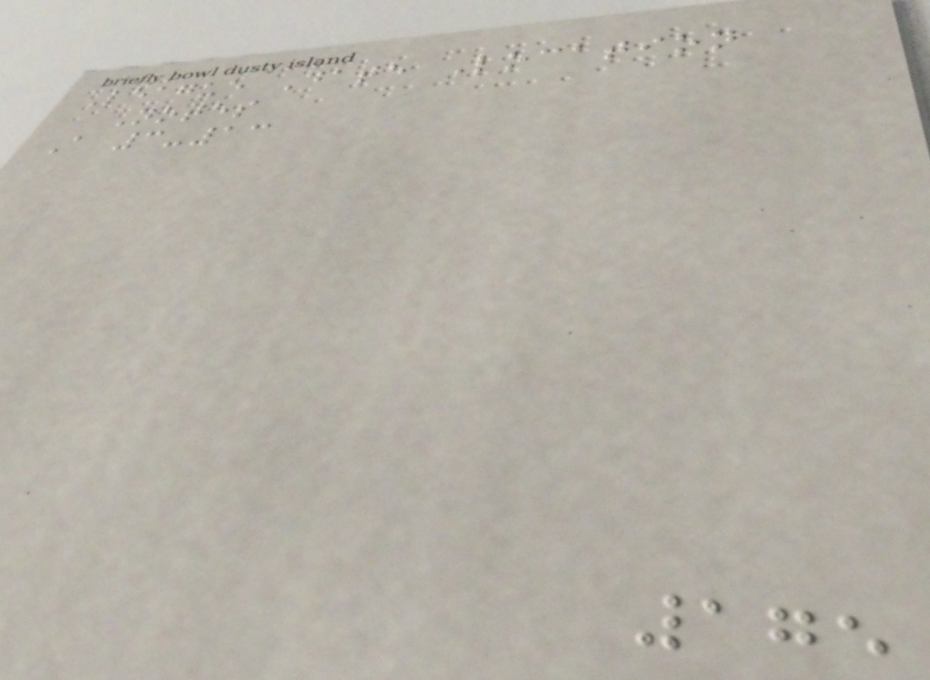League Date Location
Notes
A 3-13
175
